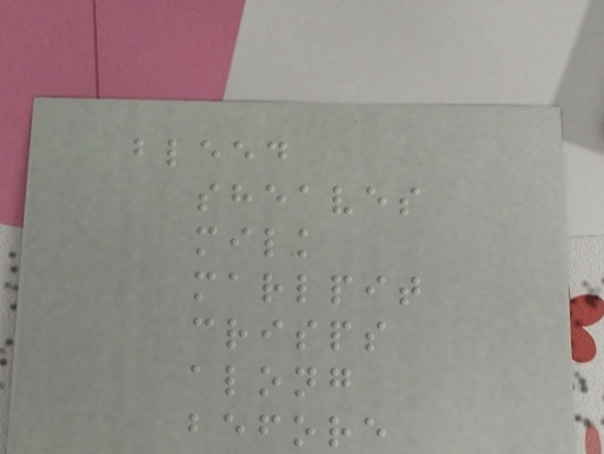bleed
sheaves
milk
marlpit
crisps
along
before
